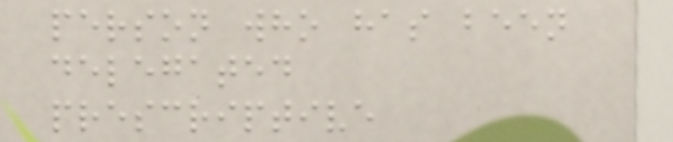person who has been
delegated
prescriptive
